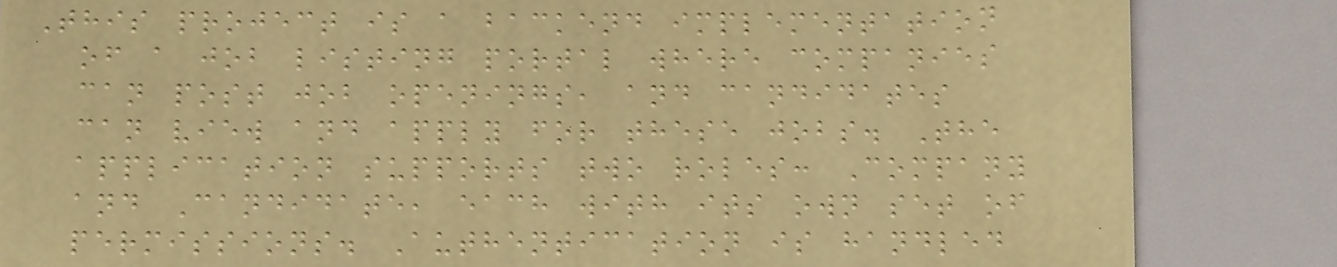This project is a backend implementation
of a job listing portal where companies
can post job openings, and candidates
can view and apply for these jobs. The
application supports two roles: Company
and Candidate, each with its own set of
permissions. Authentication is handled
